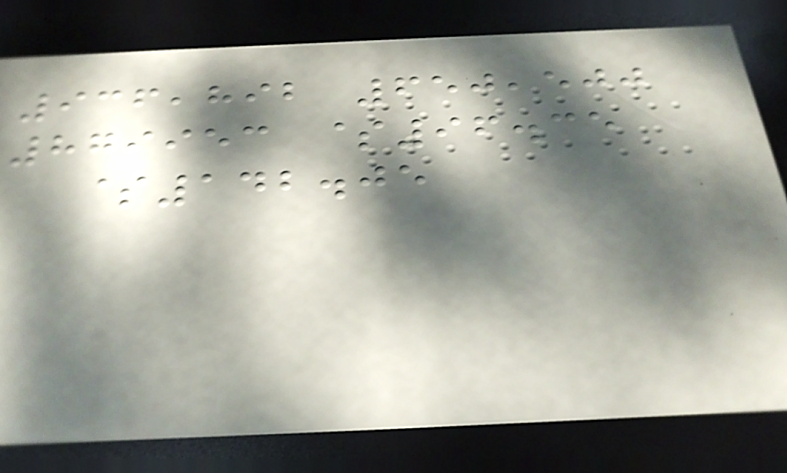936,892 650,500
879953 $96.35
$142.05
